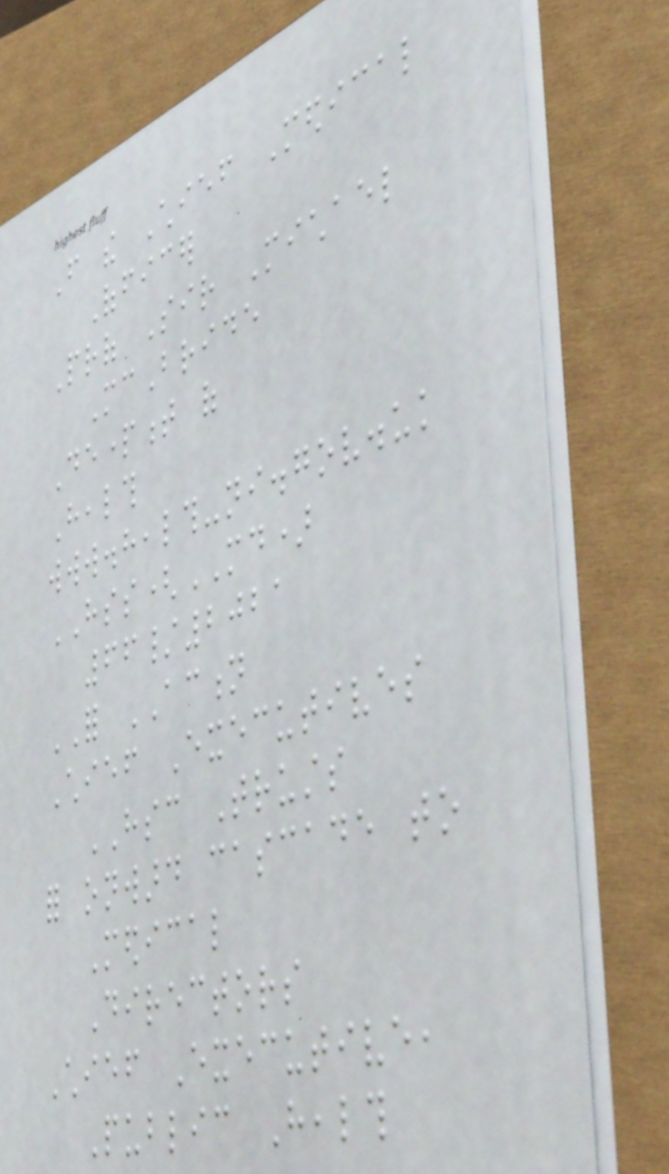From the Chief Medical
Officer
Prof Sir Michael
McBride
Department of
Health
www.health-ni.gov.uk
HSS(MD)
66/2021
FOR ACTION
Chief Executives
HSC Trusts
for onward cascade to
Medical
Directors
Chief Executive,
Public Health
